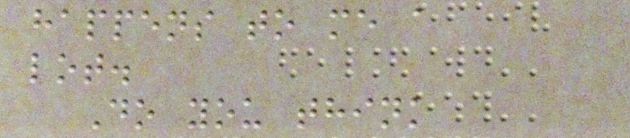happens to me a
lot.
Do you think
